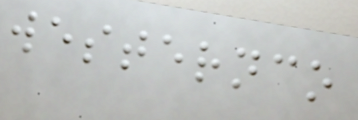westernco
